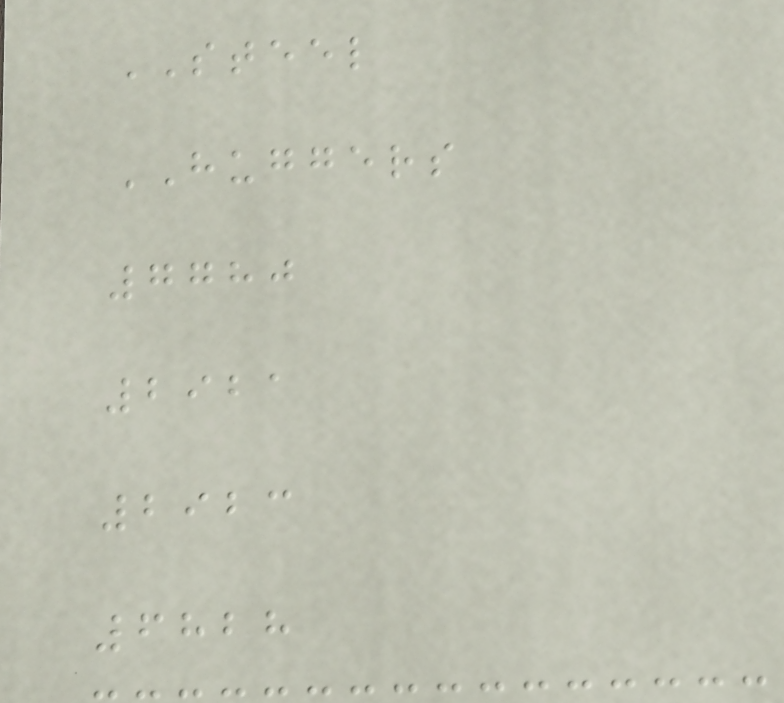STEEL
HUGGERS
7780
2921
2923
6828
